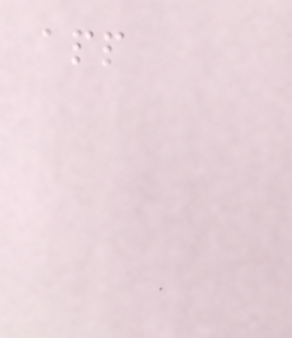app
